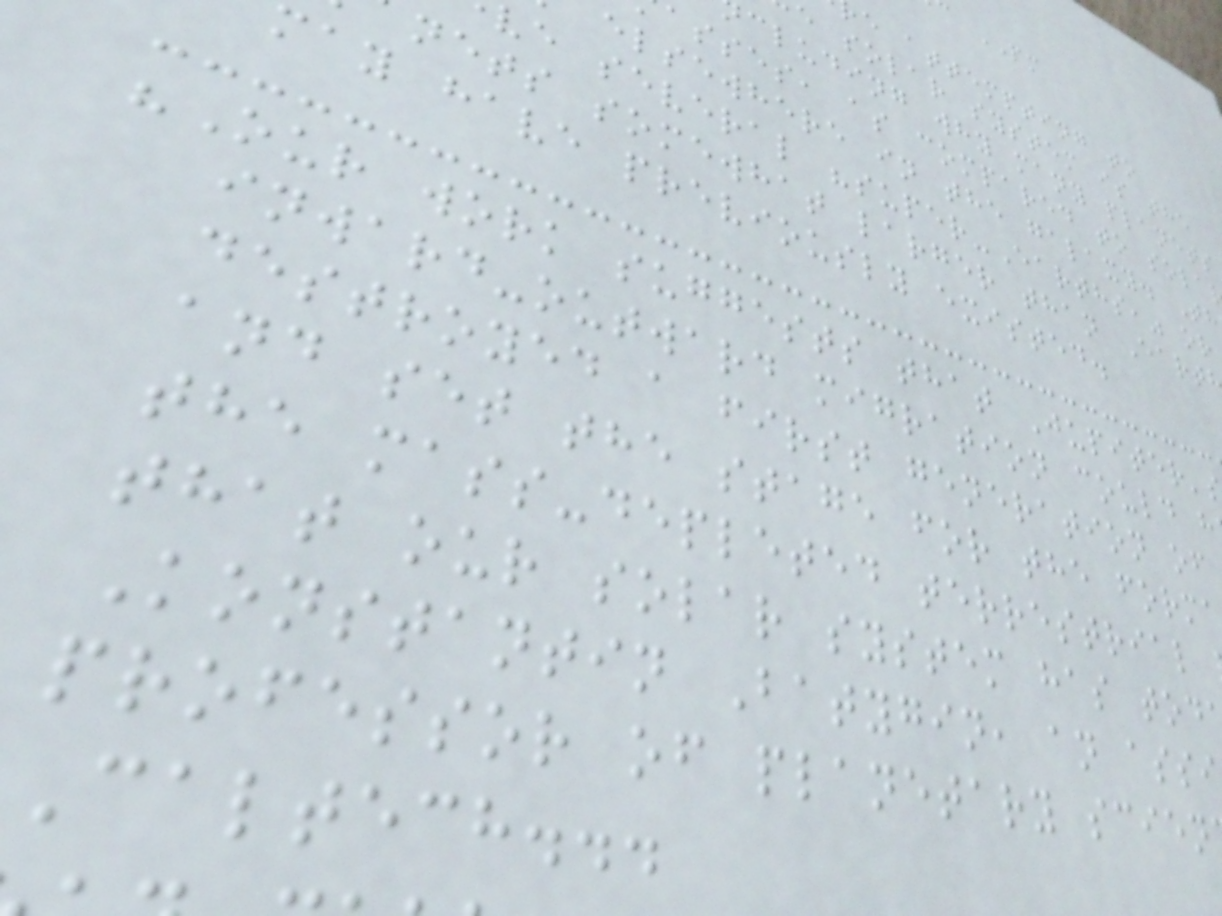e attempting to
e solar system is the
cluding why many planets
asses, as compared to sola
elsewhere in the galaxy. Th
ve several "super-Earths," or
nets somewhat larger than Eart
may have previously existed.
"Our work suggests that Jupiter'
inward-outward migration could h
destroyed a first generation of
and set the stage for the forma
the mass-depleted terrestrial
that our solar system has tod
Konstantin Batygin, an assi
professor of planetary scien
Caltech...
